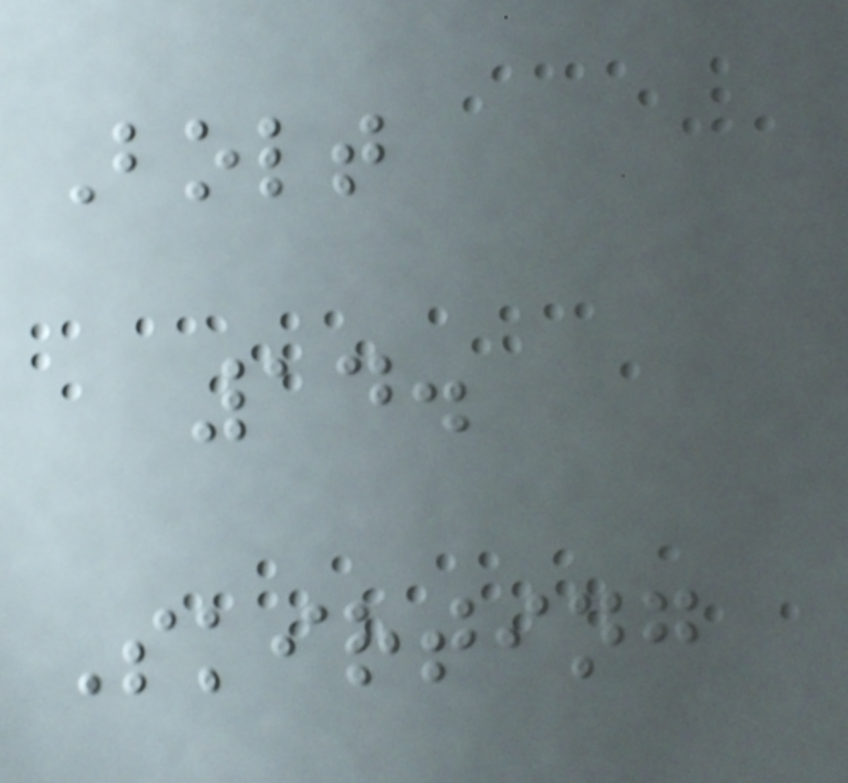Bolt
14.
Skirting
